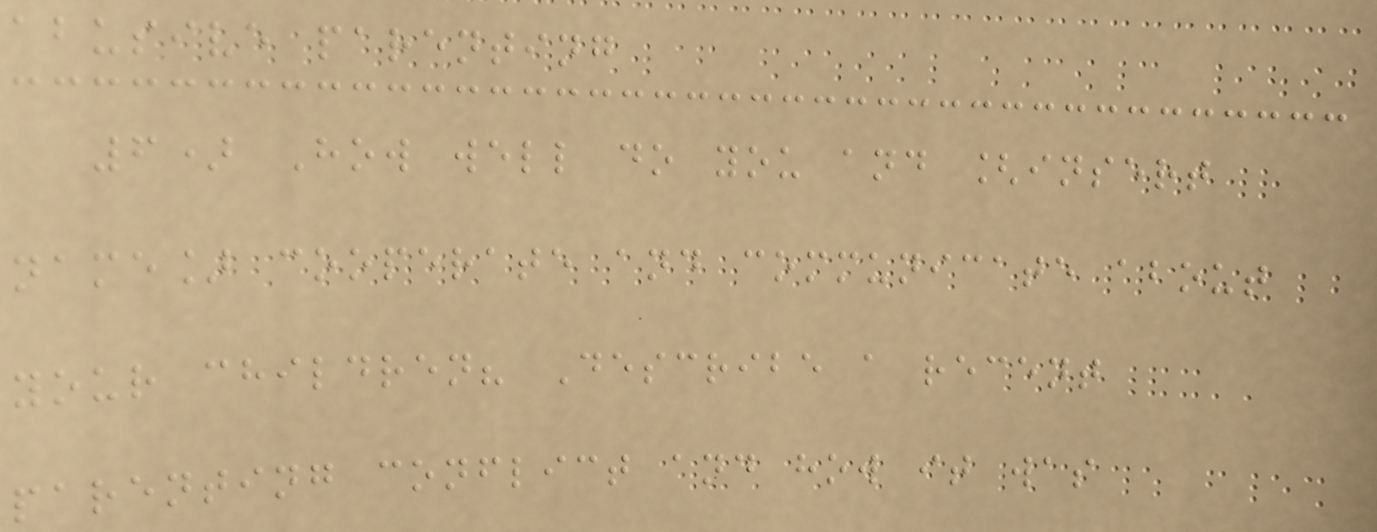abusive parenting
6) How well do you and [insert
name] cooperate and communicate about
your children? Describe a recent
parenting conflict and how it was
